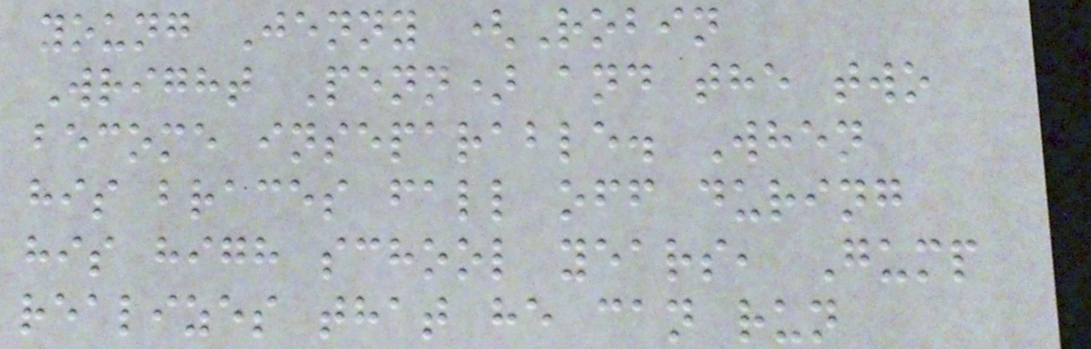young Jenny (Robin
Wright Penn) and the two
become inseparable. When
his braces fall off during
his high school years, Gump
realizes that he can run
